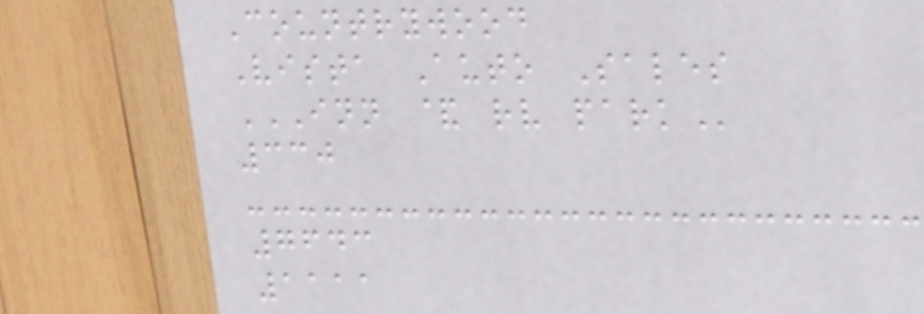Countrywood
Vista Auto Sales
INN & RV PARK
330
7643
1111
